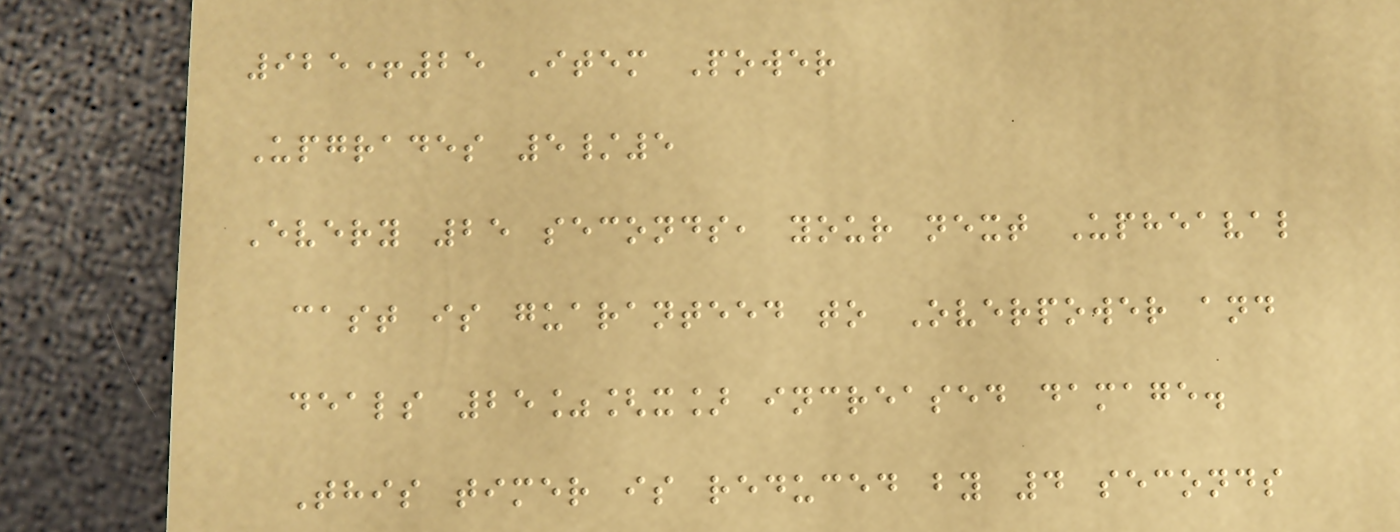925+25 Item Power
Upgrades 5/5
Every 25 seconds, your next Upheaval
cast is guaranteed to Overpower and
deals 25%[x] increased damage.
This timer is reduced by 4 seconds
